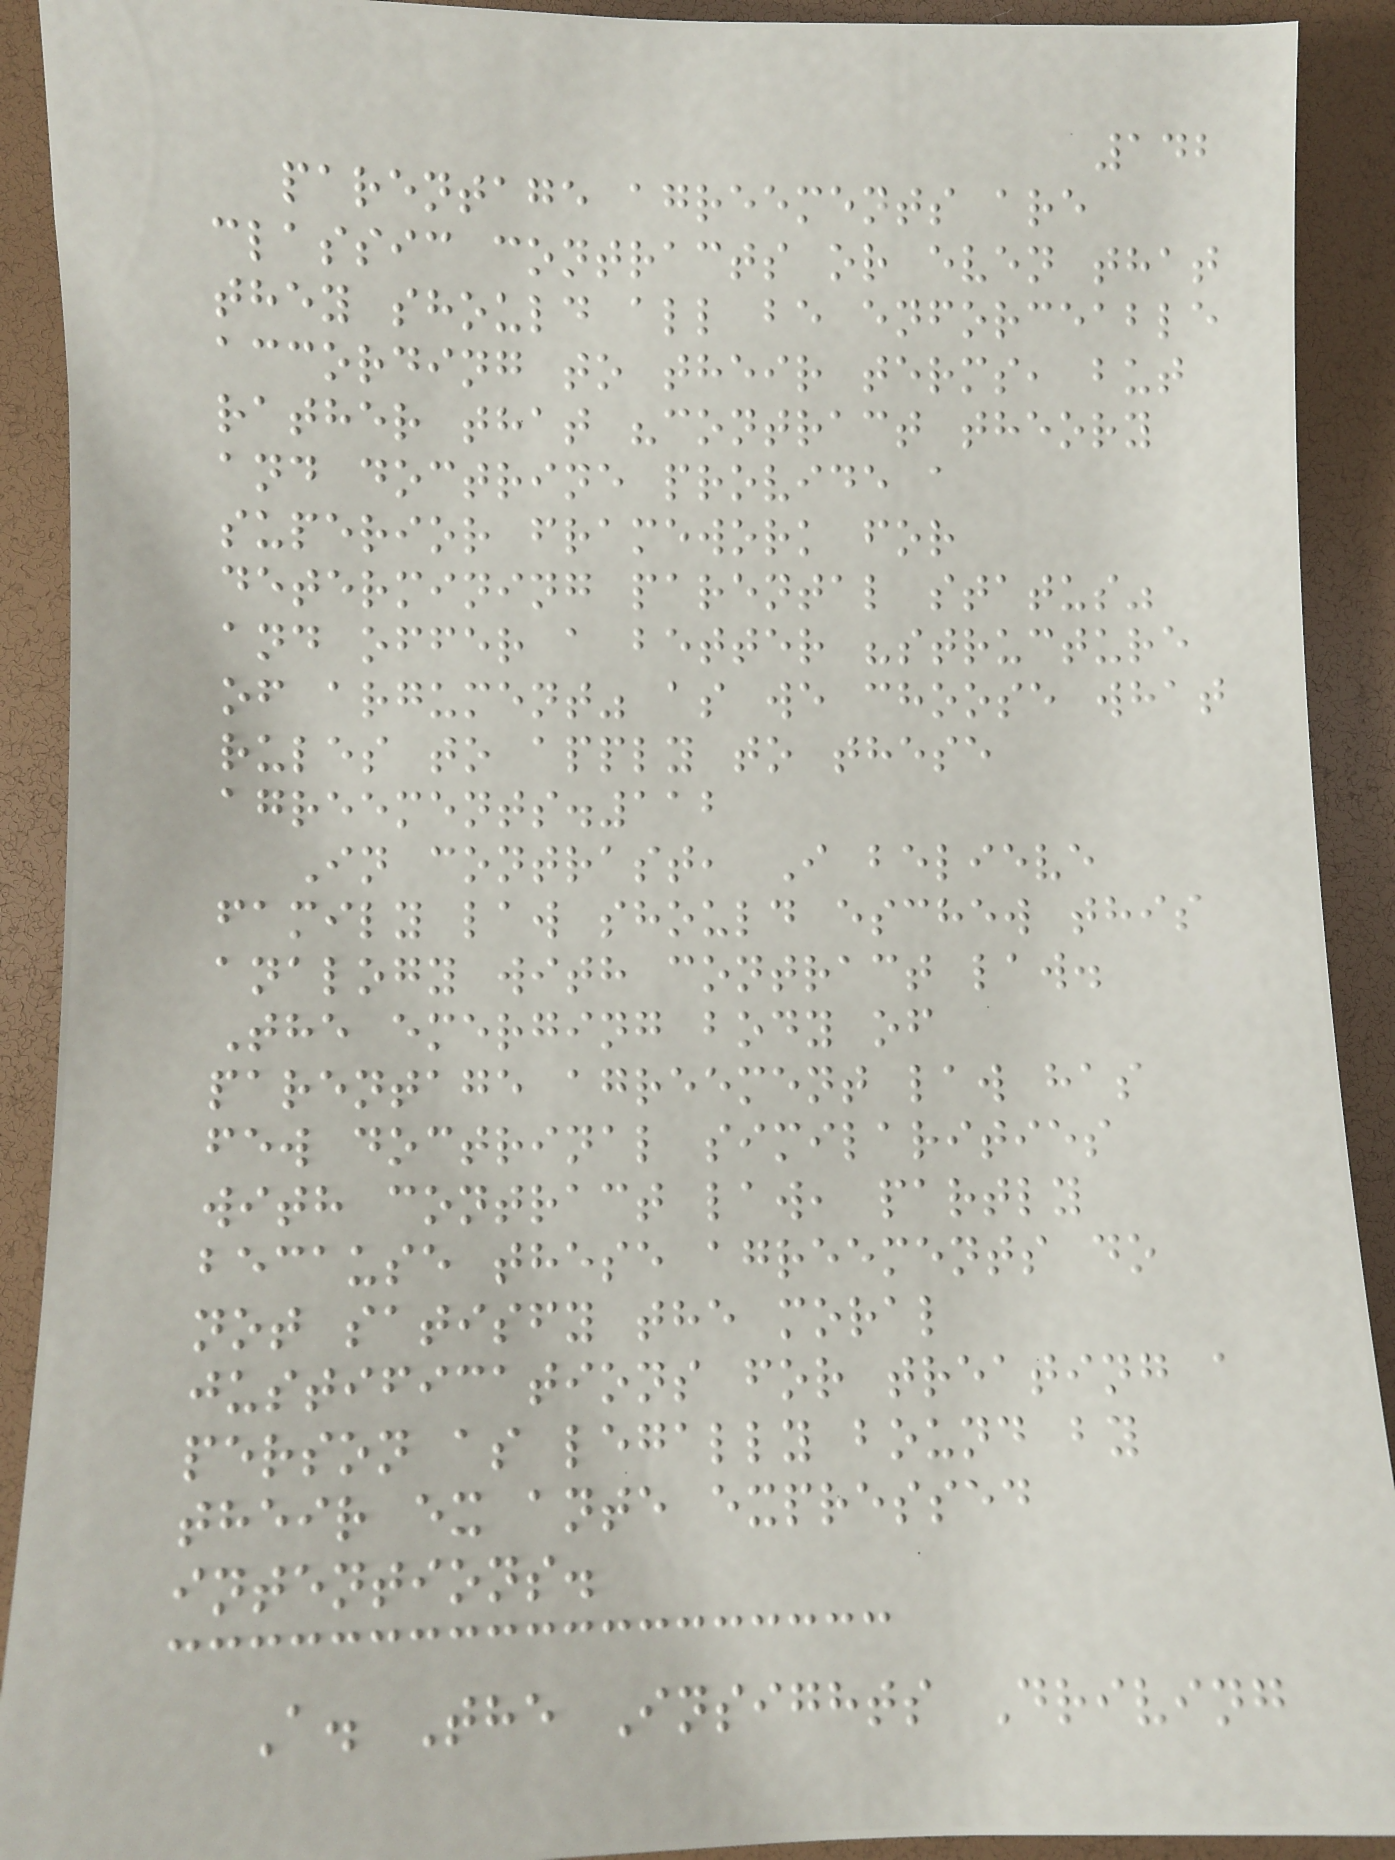142
parentage agreements are
classic contracts or even that
they should all be enforceable
according to their terms, but
rather that "contract theory
and doctrine provide a
superior framework for
determining parental status"
and offer a better "structure
of argument" as we choose what
rules to apply to these
agreements.112
In contrast, I believe
family law should eschew this
analogy with contract law.
The emerging body of
parentage agreement law has
few doctrinal similarities
with contract law, partly
because these agreements do
not satisfy the moral
justifications for treating a
person as legally bound by
their ex ante expressed
intentions.
A. The Insights Driving
